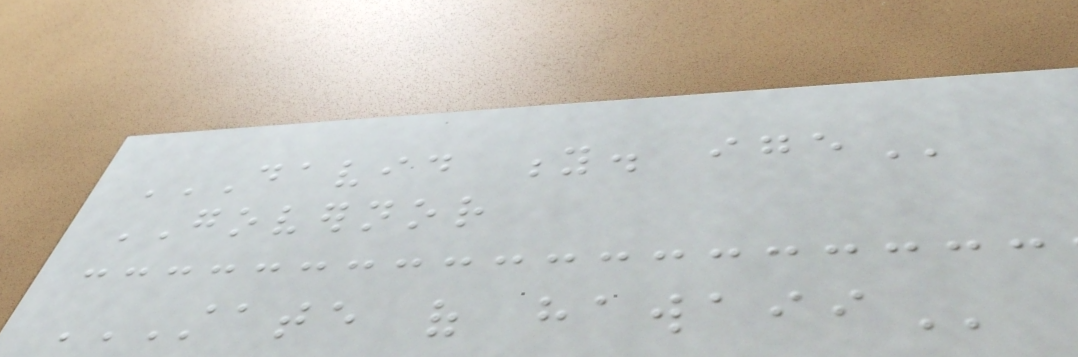DAVID Y. IGE
GOVERNOR
STATE OF HAWAII
